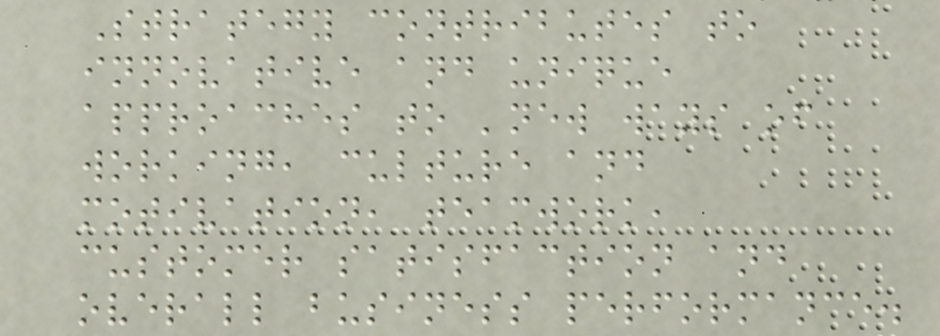Strategy contributes to
innovative and unique
approaches to 'new ways of
working, culture and
motivation, teamwork,
customer satisfaction and
overall business performance.
